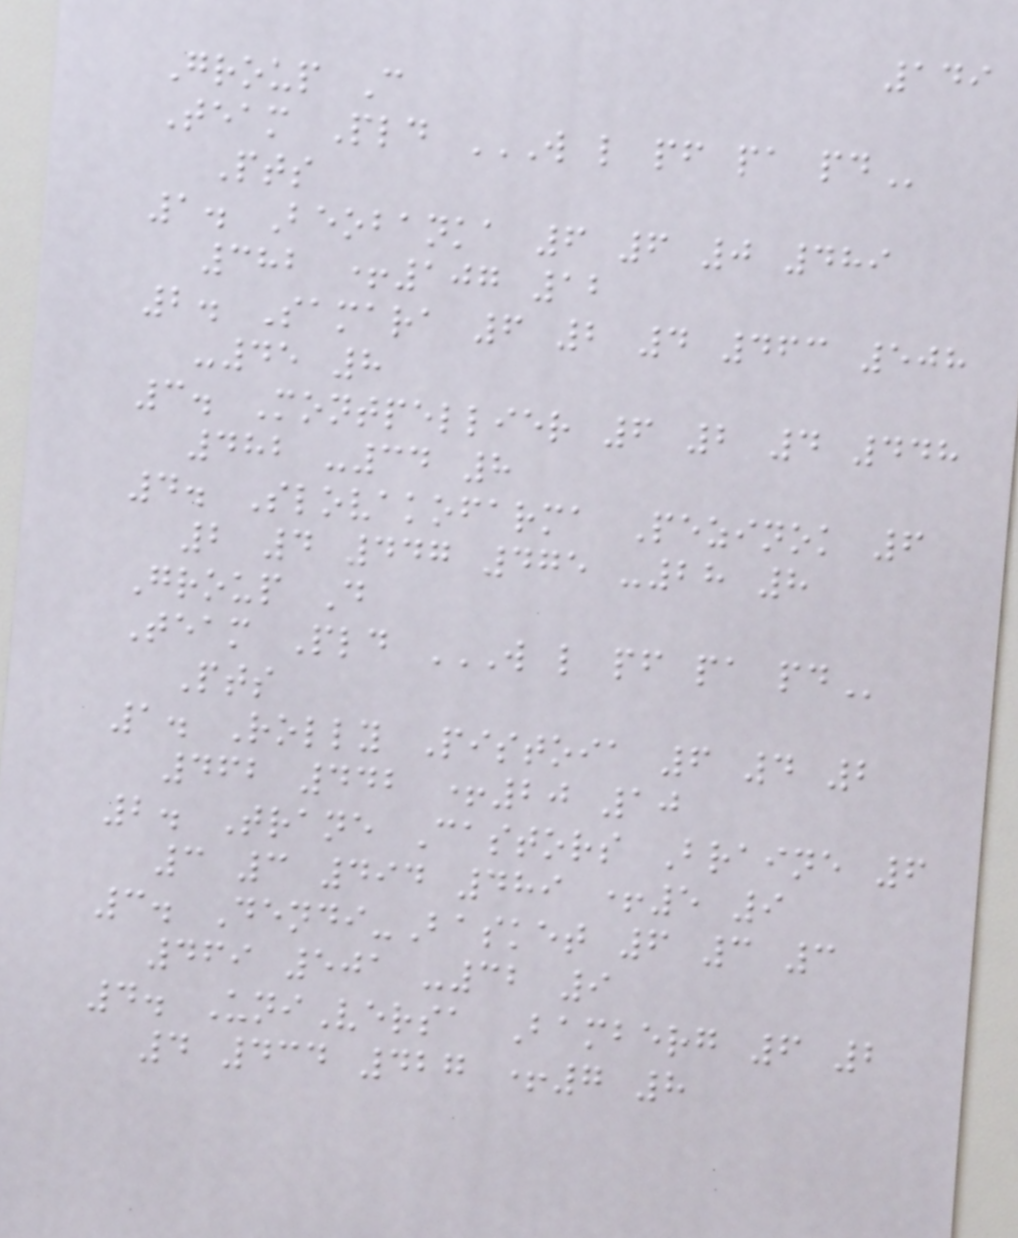149
Group C
Team Pld W L PF PA PD
Pts
1. Beobanka 6 6 0 489
382 +107 12
2. Samara 6 2 4 463 508
-45 8
3. Montpellier 6 2 4 448
482 -34 8
4. Slovakofarma Pezinok 6
2 4 447 475 -28 8
Group D
Team Pld W L PF PA PD
Pts
1. Rolly Pistoia 6 4 2
462 442 +20 10
2. Trane Castors Braine 6
3 3 494 489 +5 9
3. Dendi-Basket 6 3 3
469 501 -32 9
4. UniVersa Bamberg 6 2
4 434 427 +7 8
